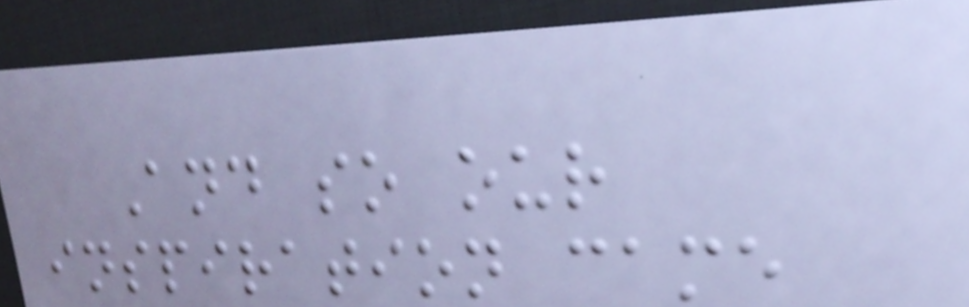And so our
inspiration came
